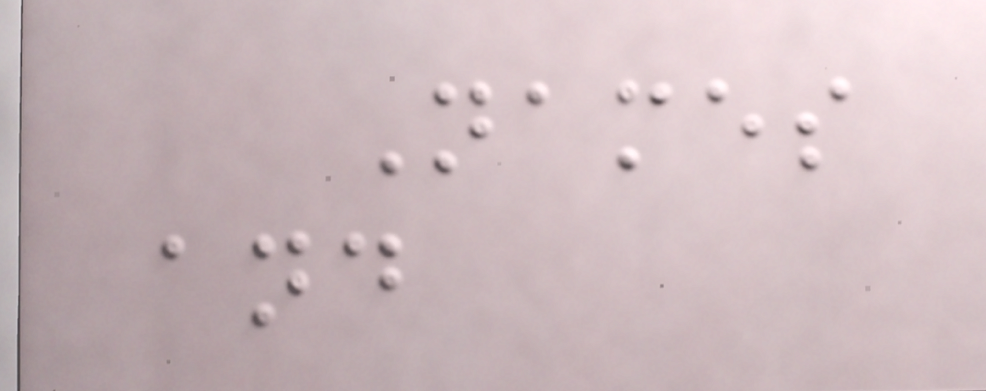Names
and
